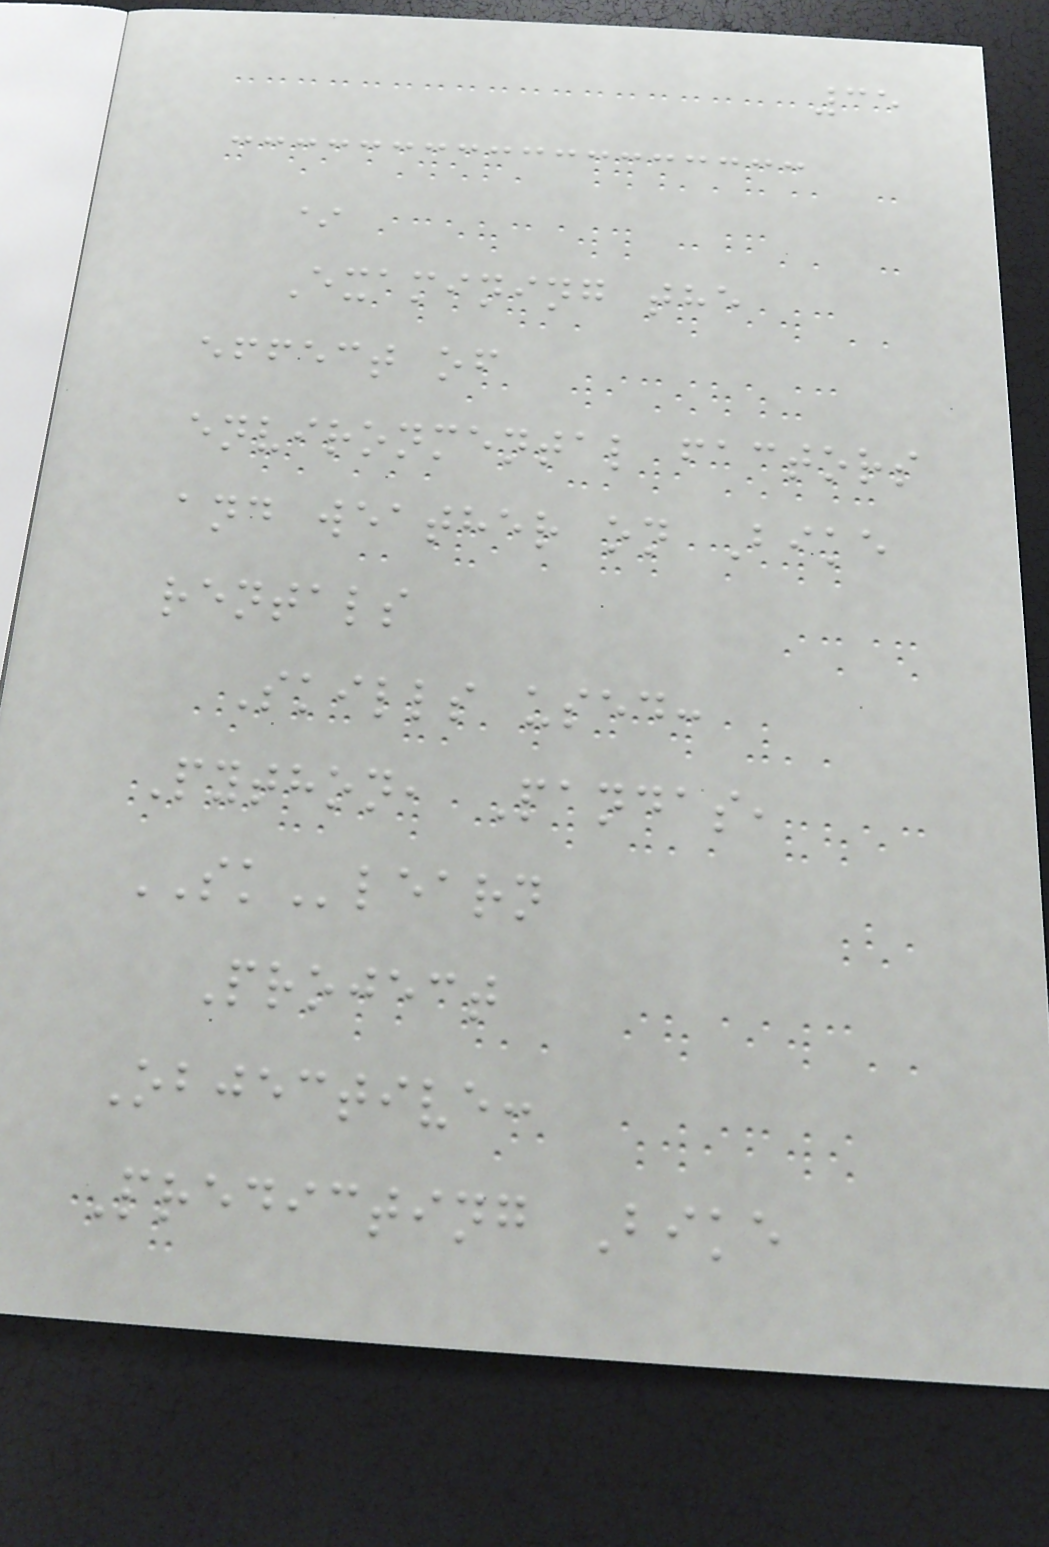35
*
Examining the
effect of
environmental factors
and weather on Bike
rentals
Skills used:
Python, Pandas,
SKlearn
Project
Objective:
Predicting Bike
